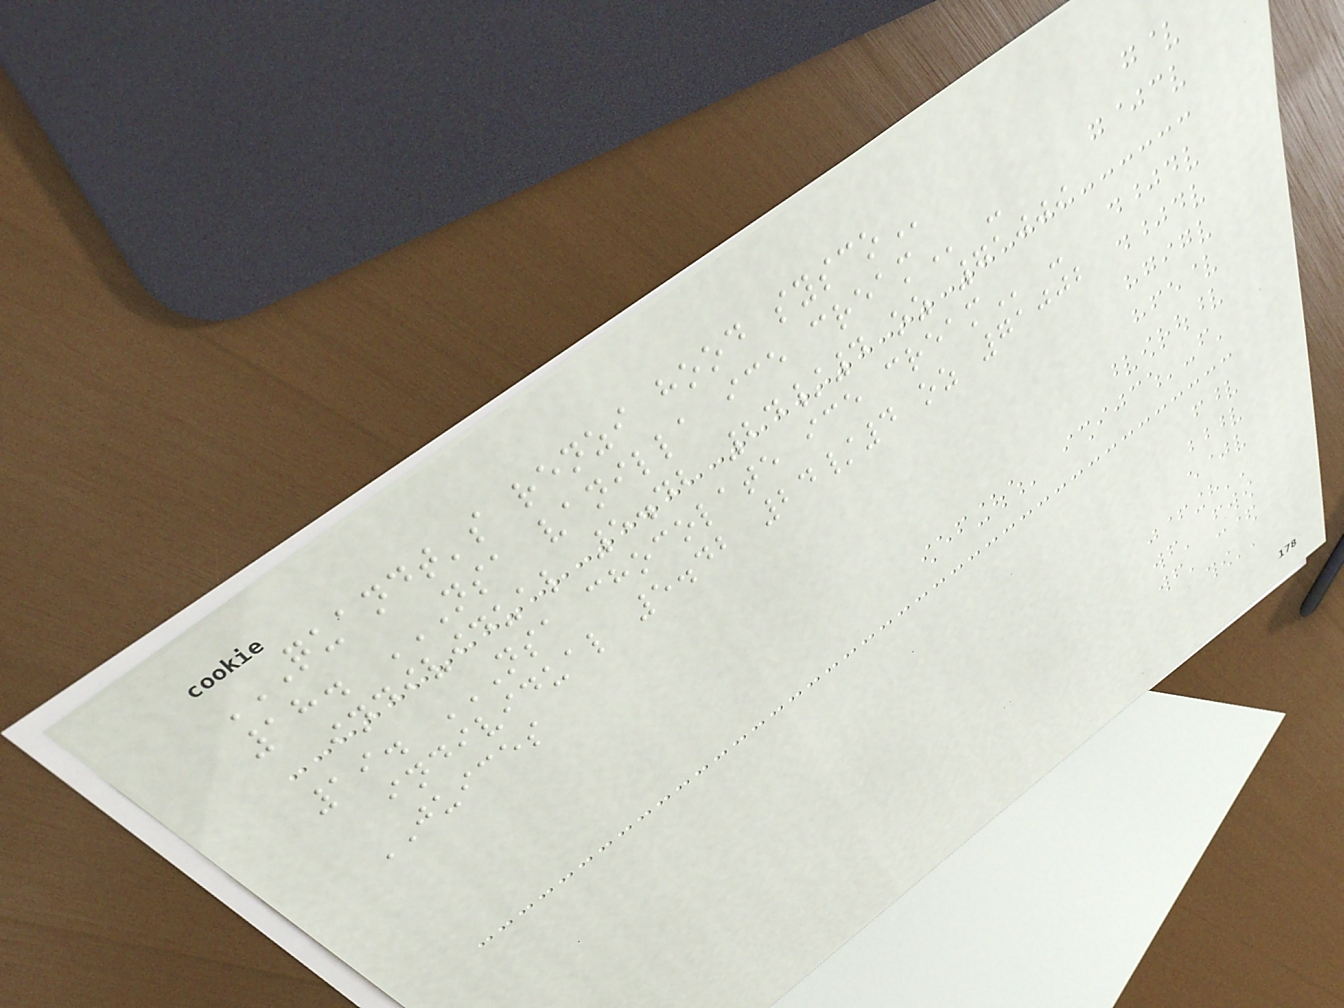QUANDT'S RENZI HOOD SYSCO
18. NSA VANILLA ICE CREAM -
individual 5.42 24/4 oz 71009
19. NSA CHOCOLATE ICE CREAM -
individual 5.42 24/4 oz 71002
JUICES
